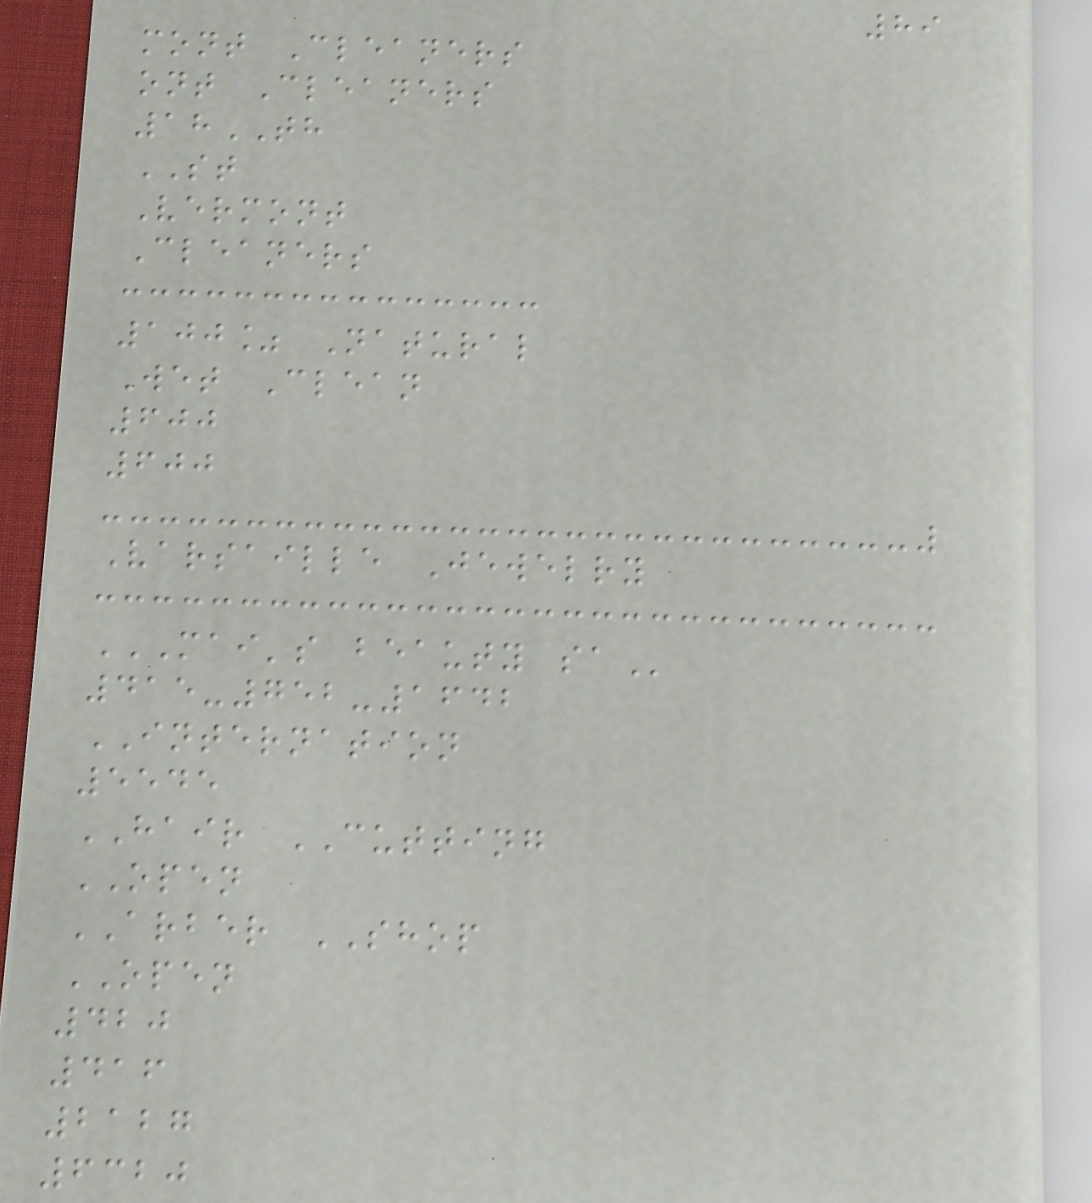89
mont Cleaners
ont Cleaners
18TH
ST
Vermont
Cleaners
100% Natural
Wet Clean
600
600
Varsaille Jewelry
MAI'S BEAUTY SA
415-752-1642
INTERNATION
5545
HAIR CUTTING
OPEN
ARBER SHOP
OPEN
420
416
2127
6320
